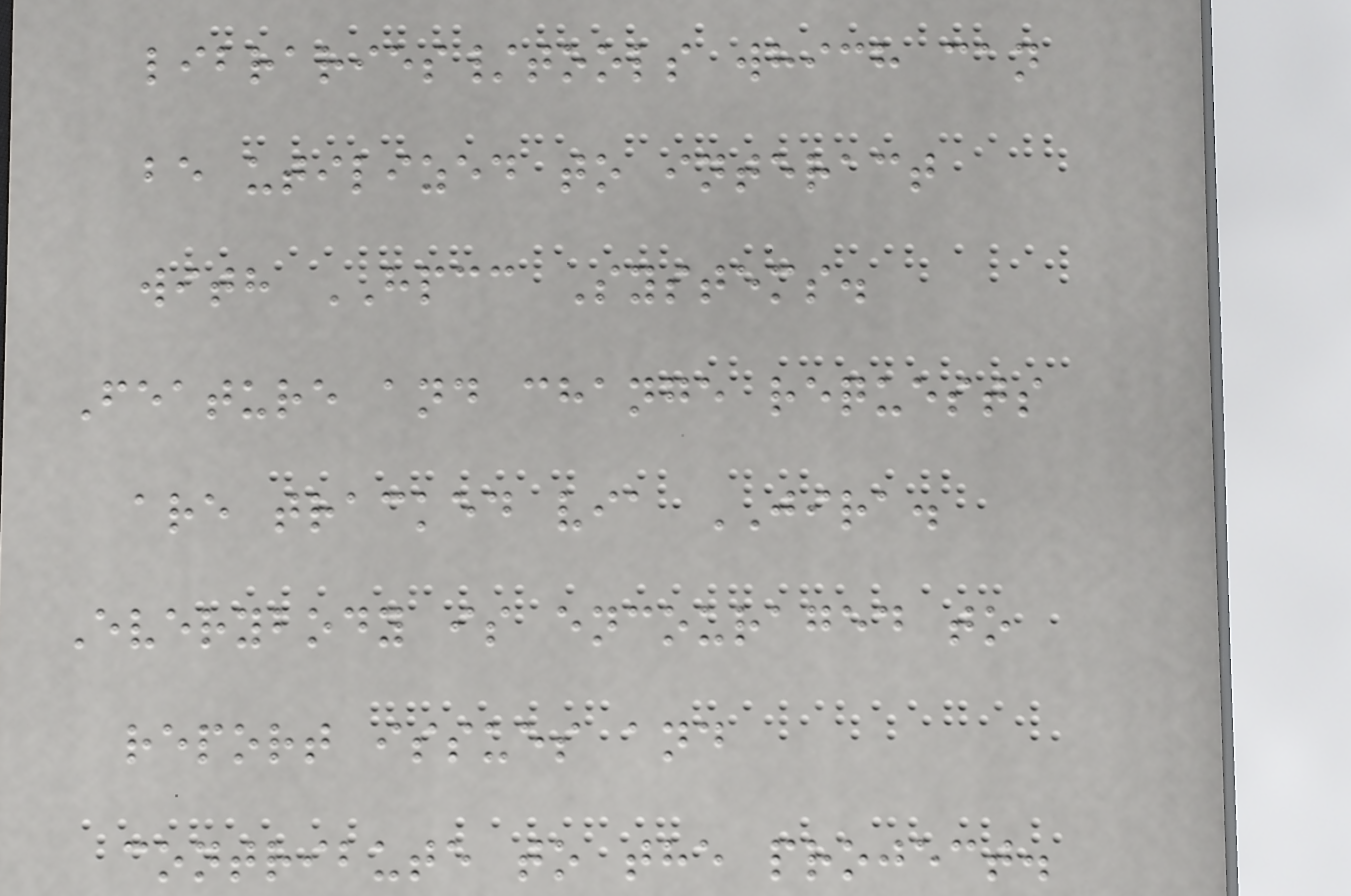libraries/tools which can
be utilized to interact
with HPCC Systems.
Feature and change requests
are tracked via JIRA.
Everybody is encouraged to
report issues and
contribute to the project.
